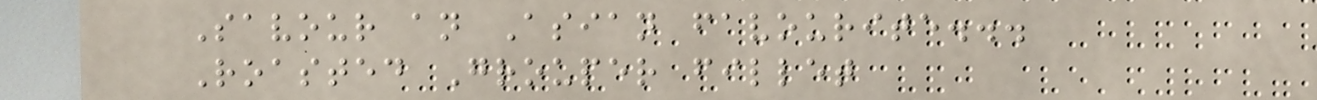Savour an Asian favourite...
Roasted Grouper fillet
